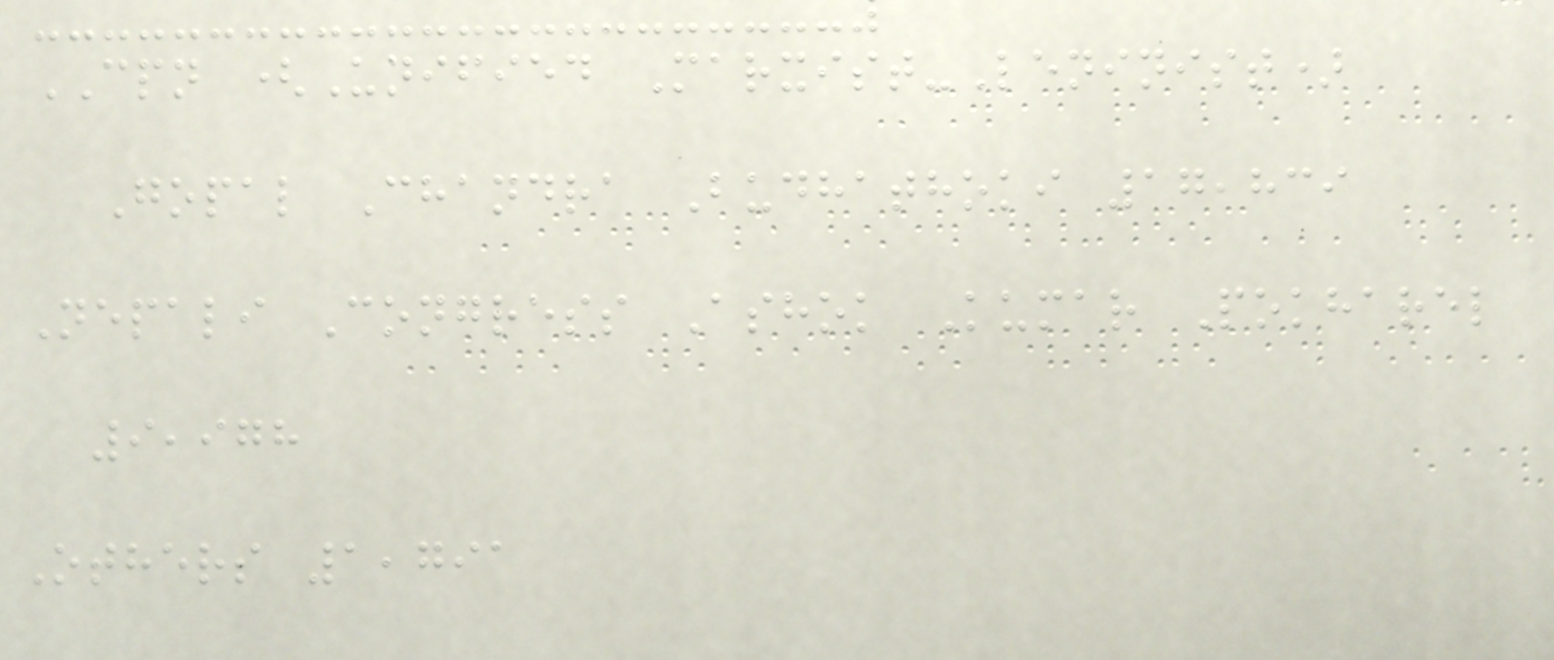CPN (Unified Marxist-Leninist)
Gopal Chandra Budhathoki 17,839
Nepali Congress Ashok Kumar Pokharel
9,978
Others 1,791
